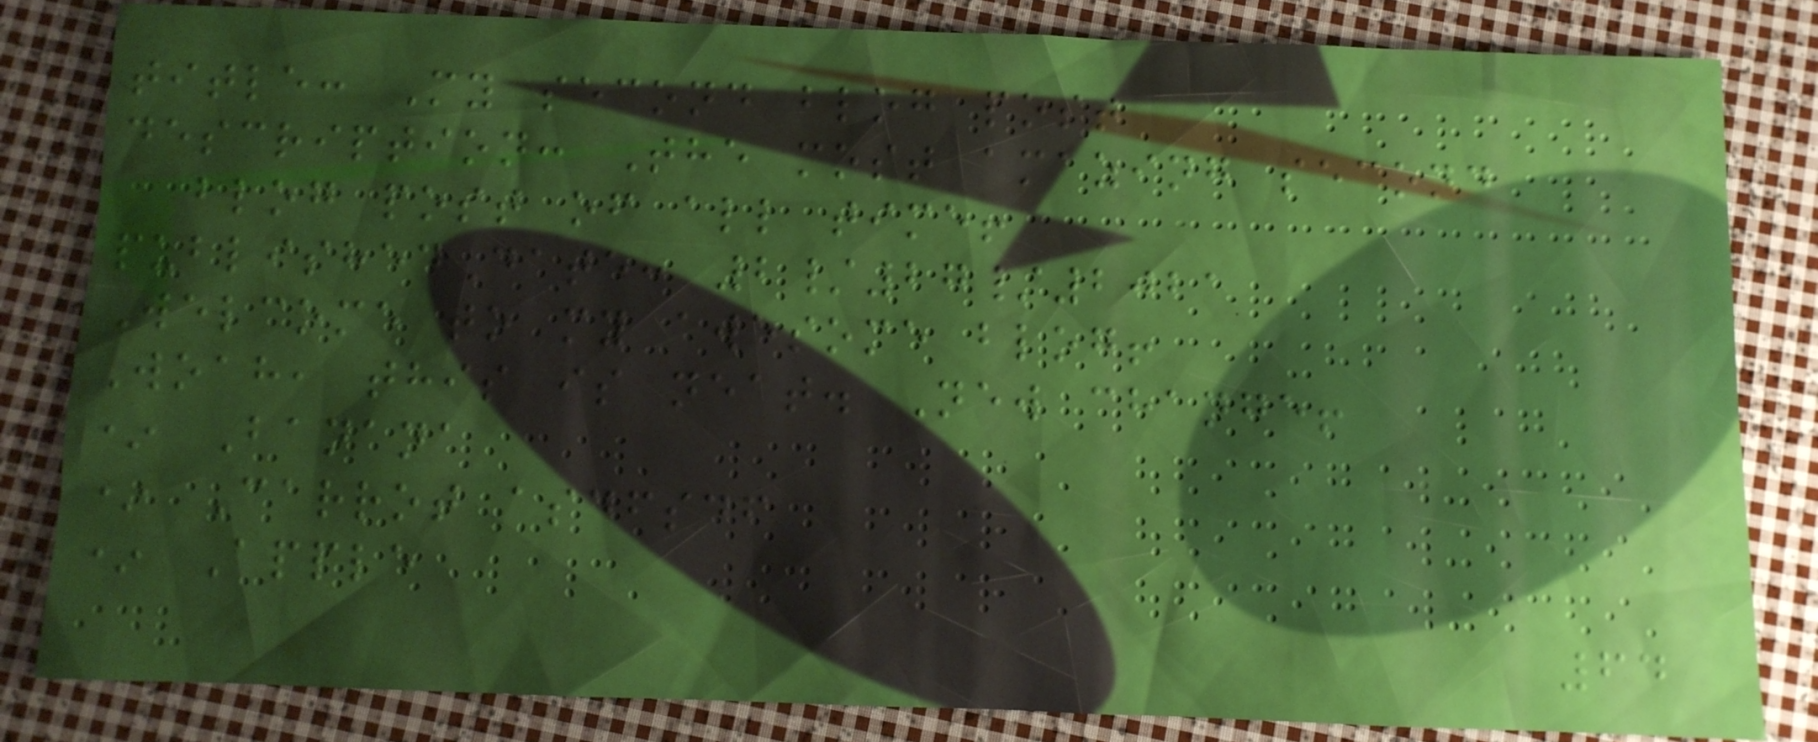title: My second blog post
description: The most amazing second
blog post of all time!
publishedDate: 2/27/2021
Welcome to my awesome blog!
Woah, this is neat. New change!
* Banana
* Carrot asdfsdf
* Apple
64
